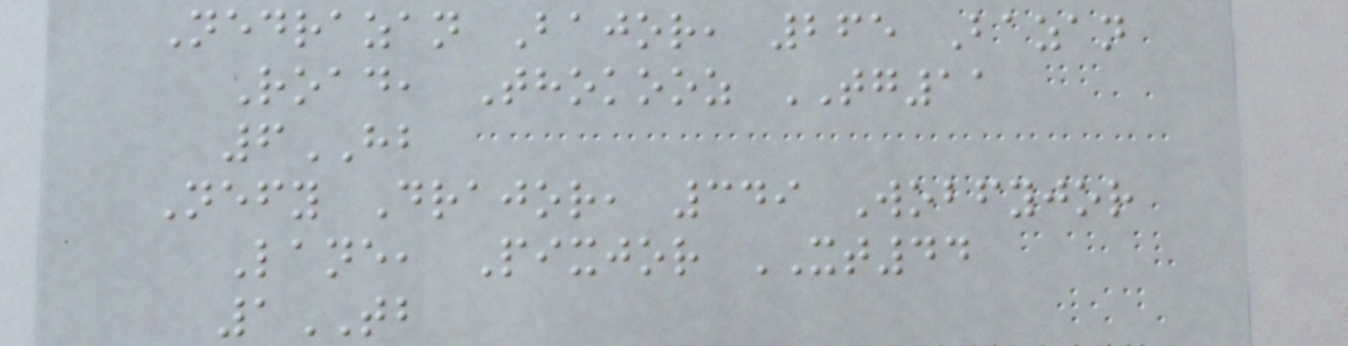Nedrazan Bajor, 265 Bazan
Road, Thokooz TG11
6HB
Nefy Drajor, 349 Wobfyjor
Lane, Pixjor XT44
1TB
